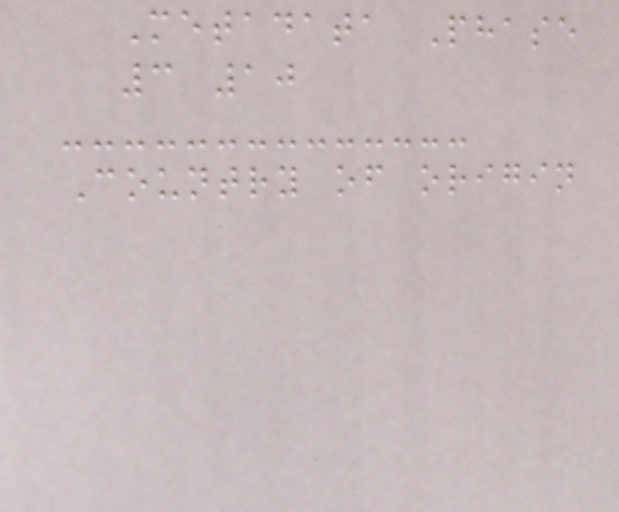Metadata Phase
3 10
Country of origin
